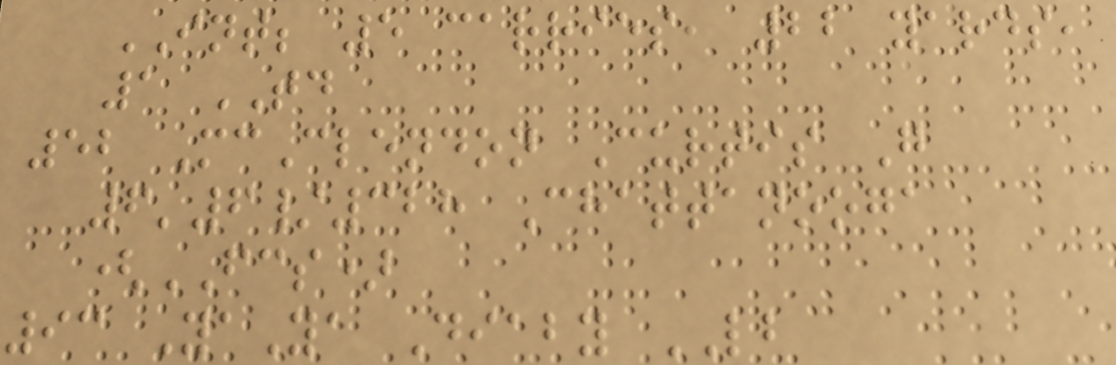INT; 5 carries, 22 yards,
1 TD
52 McClendon Curtis G
6'6/328 Chattanooga
(FCS)
93 YaYa Diaby LB
